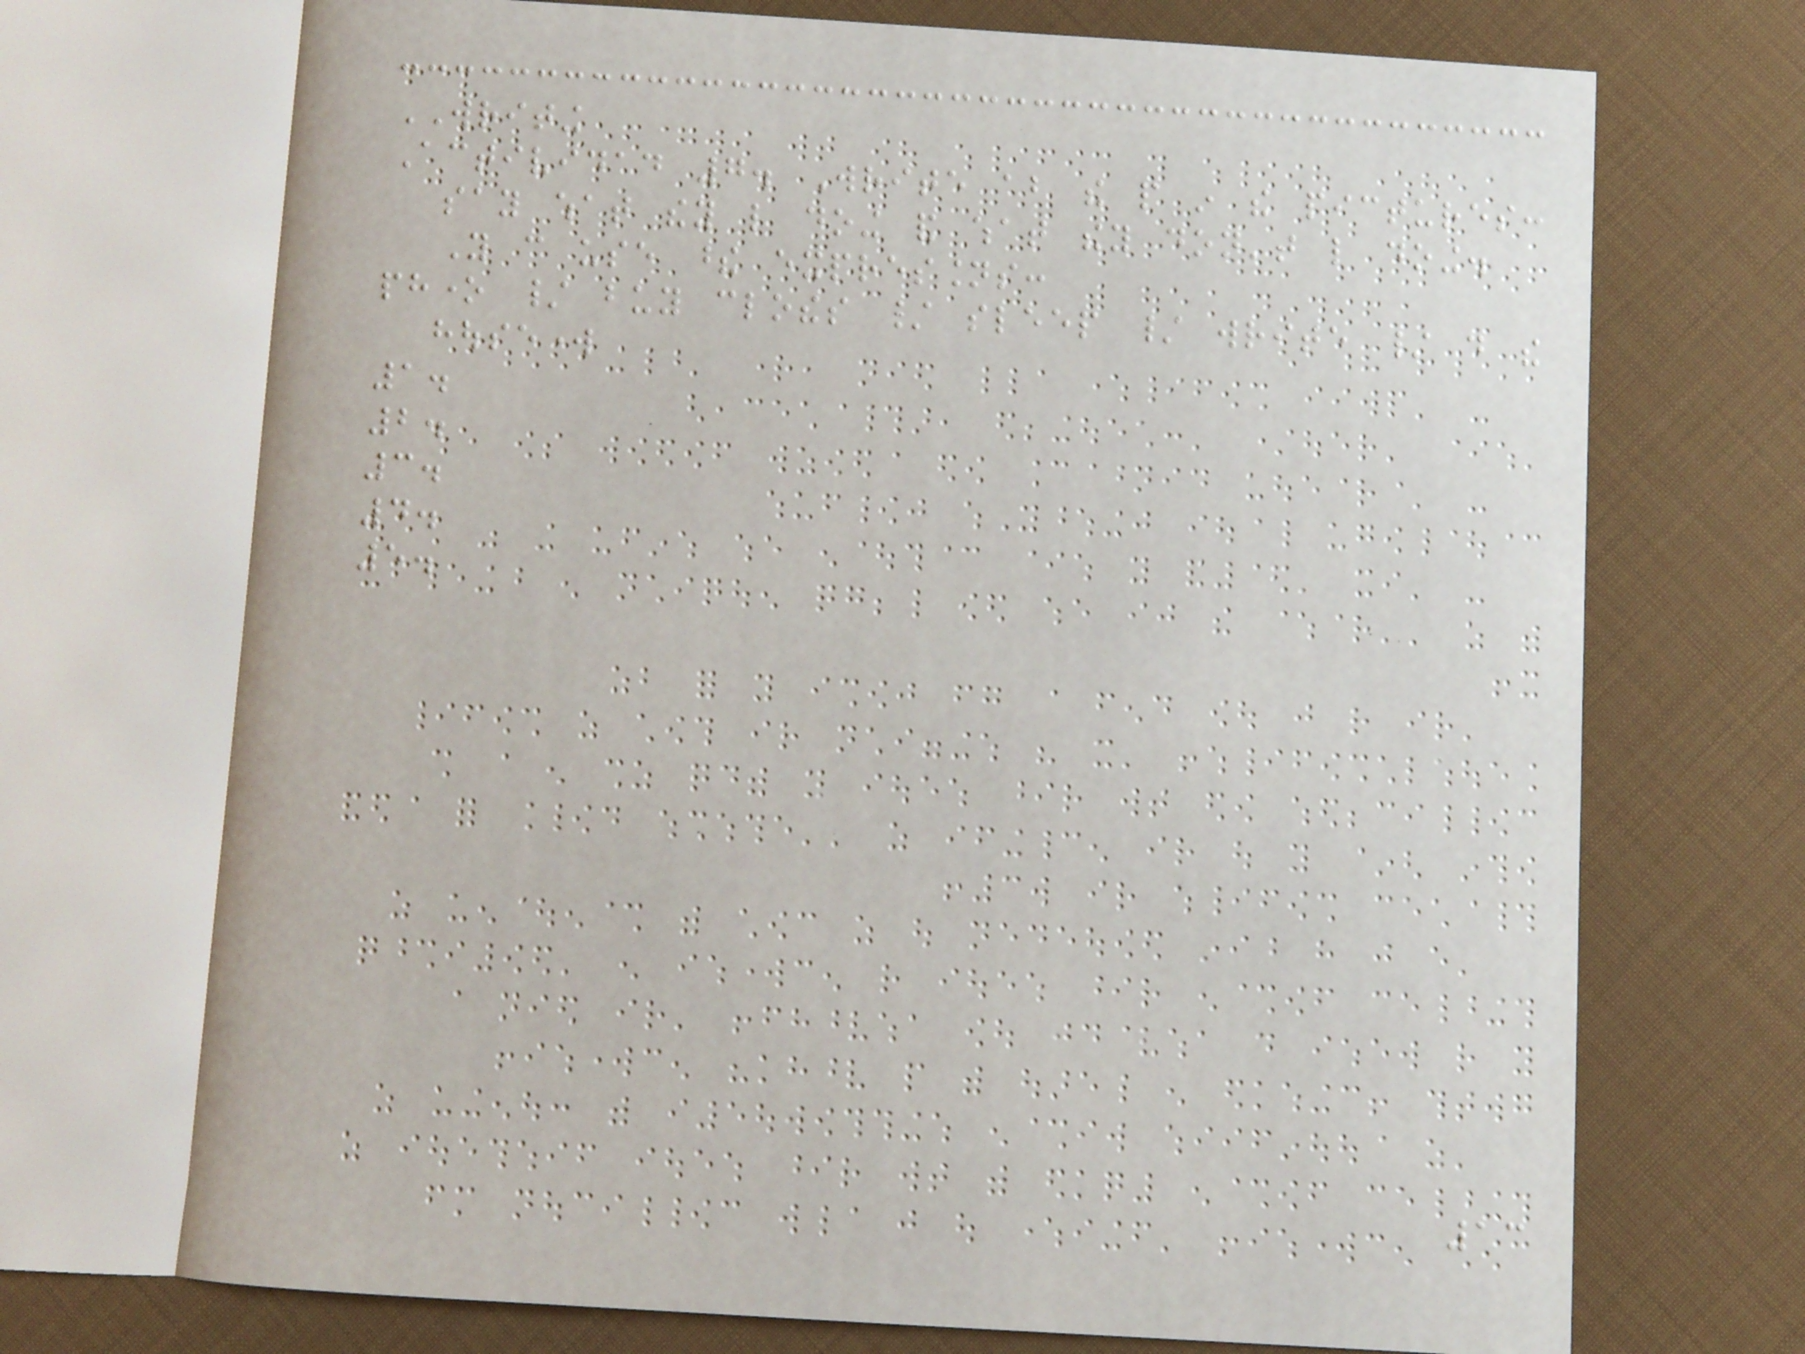WRITING
Actividad 7. Write about the people in the pictures:
say what they like doing and what they don't like doing.
You can use these expressions:
phone / buy clothes / sleep / write / do the
housework
1.
2.
3.
4.
5.
13
